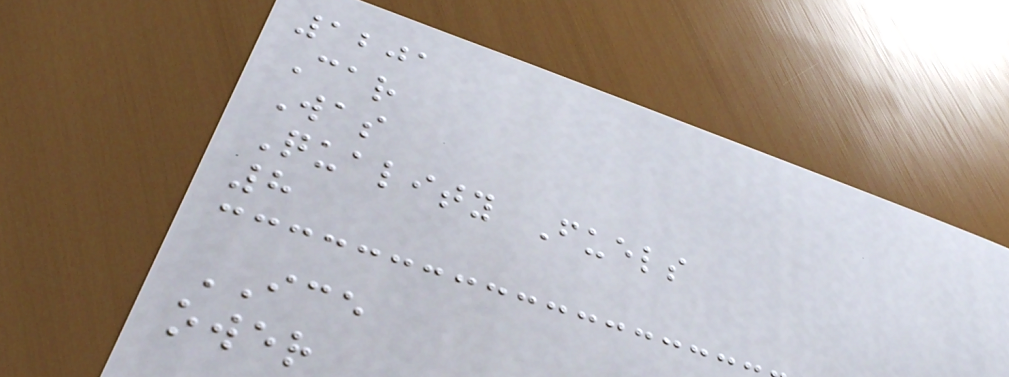1201
Car
Was
Quality Fuels
8
ICE
ower
